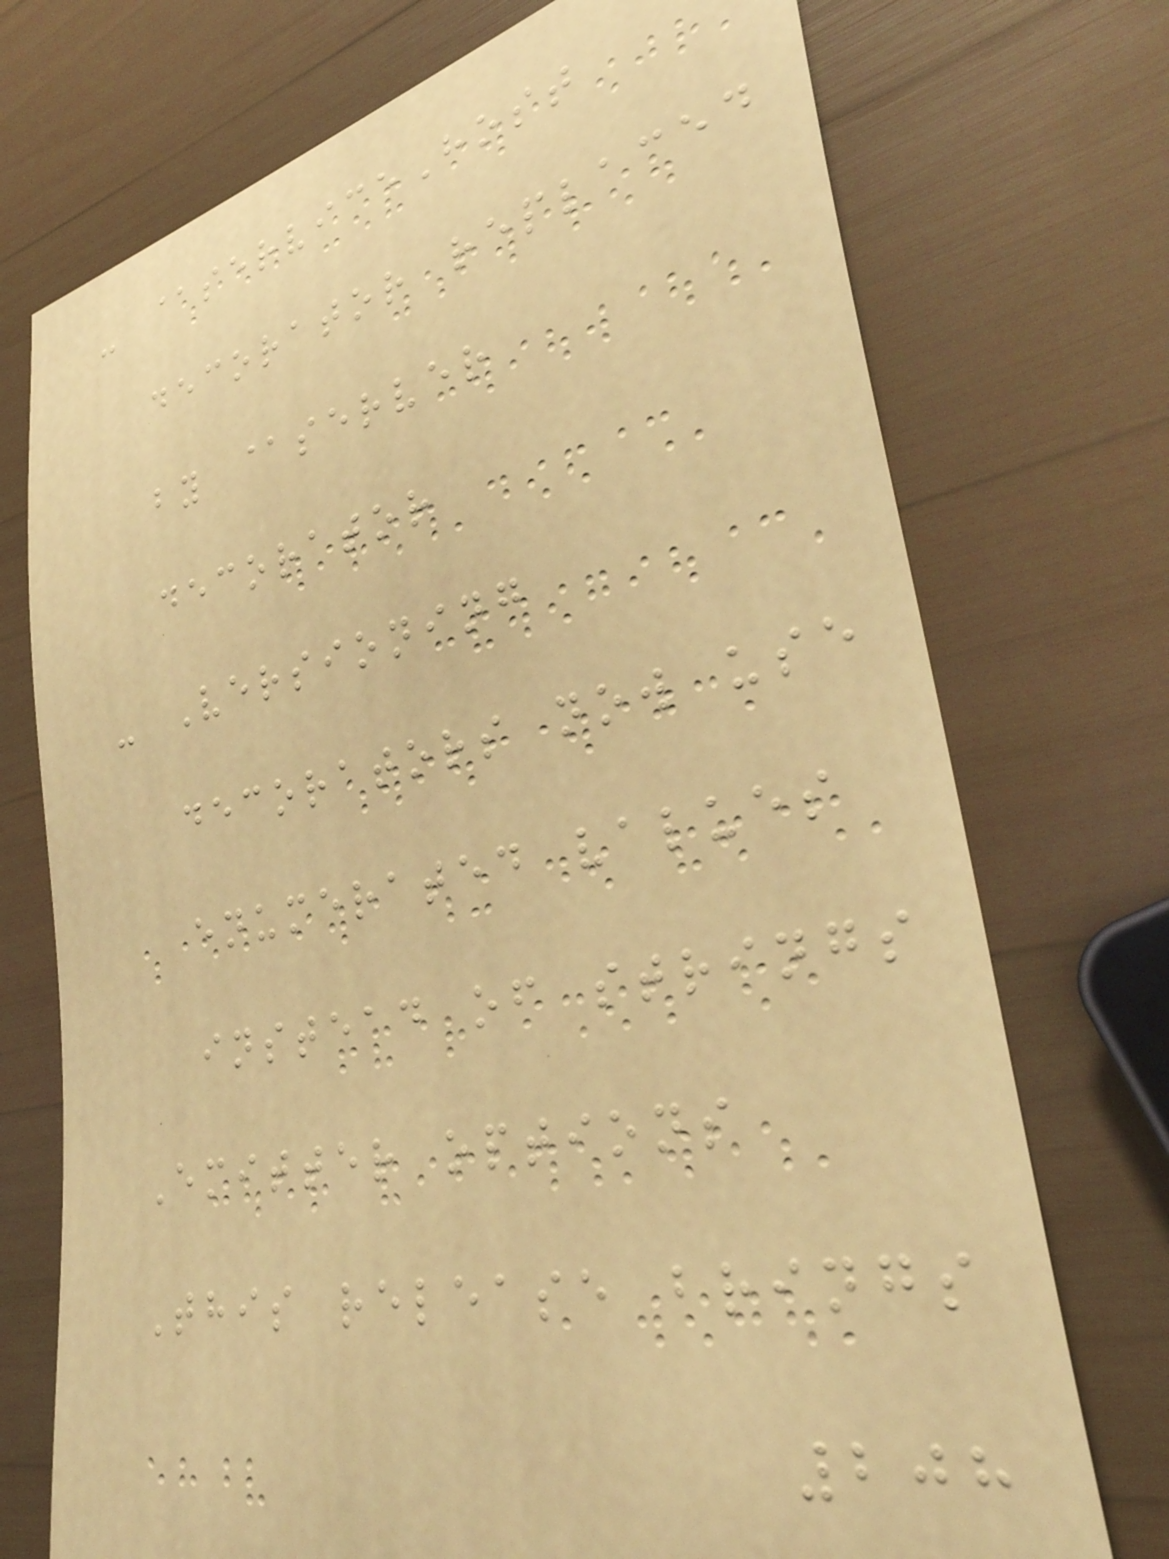- @serviceHost
decorator replaced
by @server
decorator
- Versioning
decorators now use
enumerated values
instead of strings
Emitter options
This release brings
208
